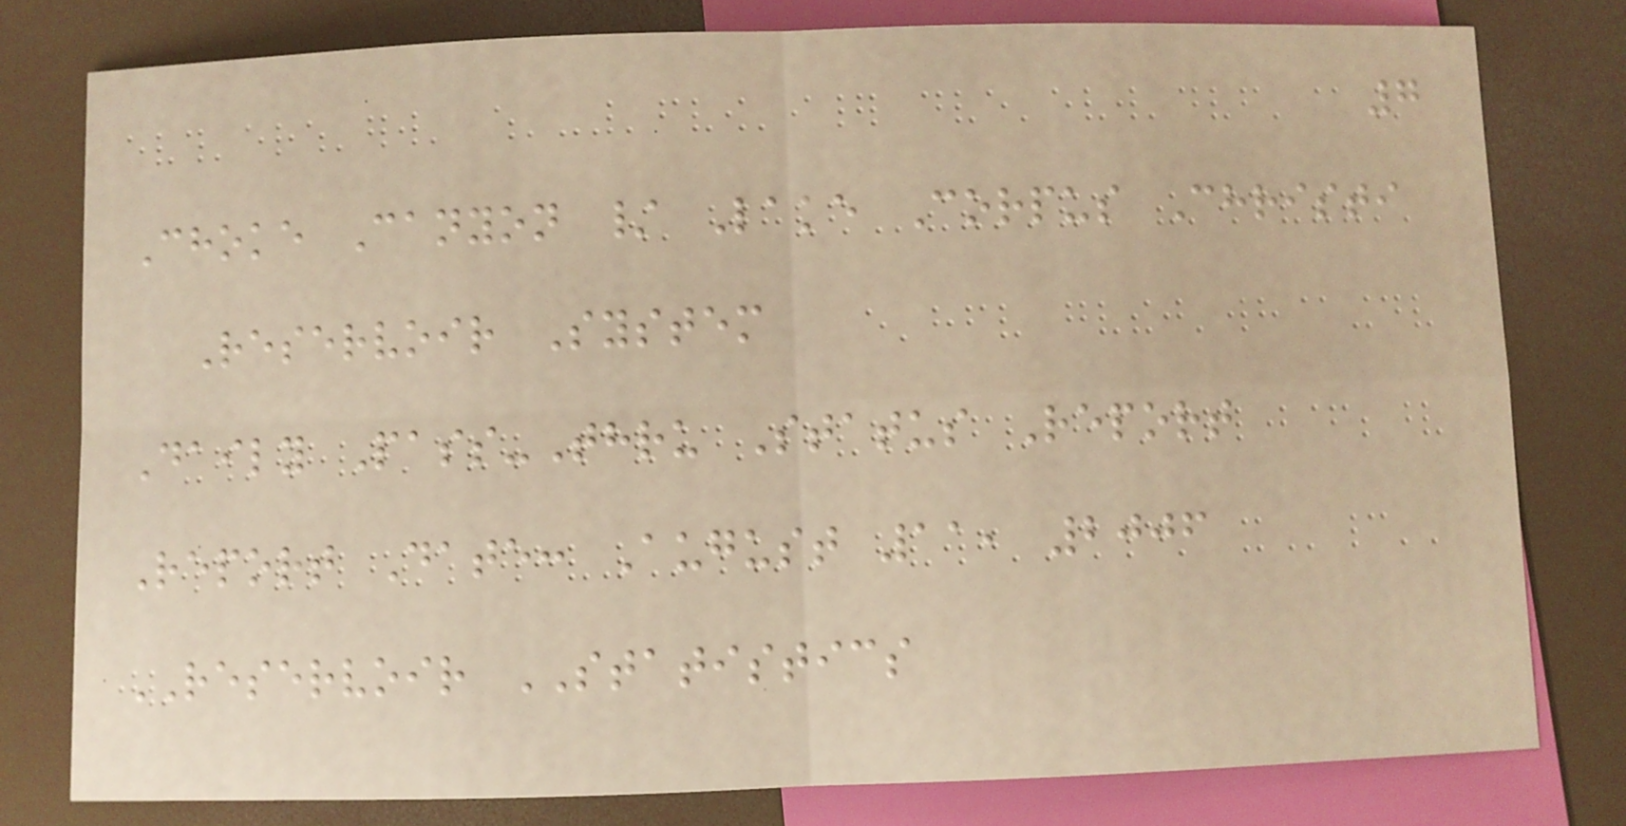7
Choke Canyon / Lake Corpus Christi
Reservoir System
Daily Pass-Thru Status Report
Report Date: August 11, 2006
RESERVOIR STATISTICS
